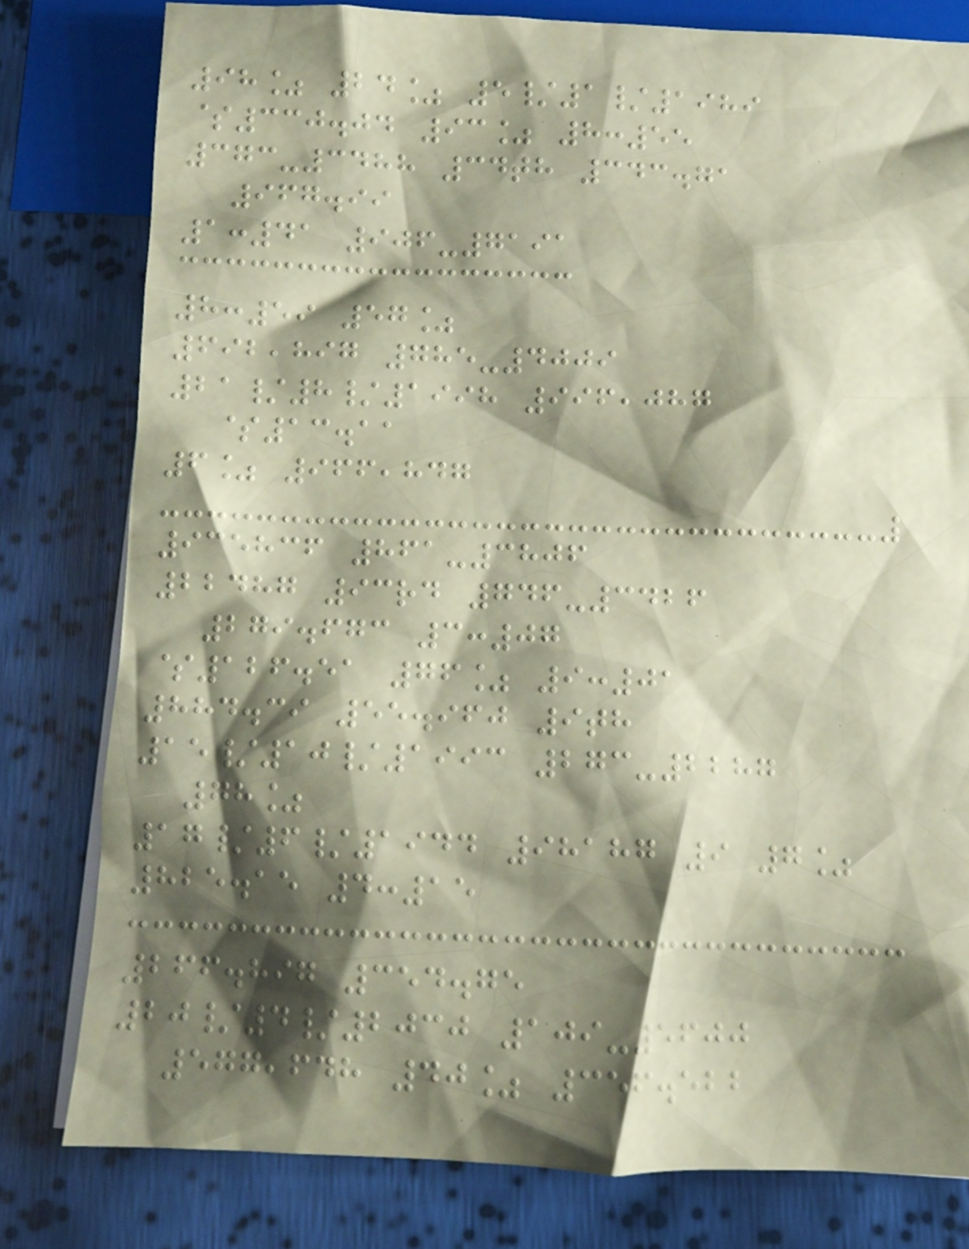98% 24% 5/1/1989
$330.04 93% 8:55
373-3488 34th 343.71
967.99
1:41 906-7191
8:59 57%
692,897 785-4009
21/8/1998 996,087
$13.11
6% 966,847
935836 861-3806
22487 93rd 746-3426
279.673 3:07
$126.51 76% 9:01
884.39 55.960 9th
15/10/1993 273-2287
78%
17/6/1944 98187 9 7%
825.15 4:15
266.897 354.75
20/4/2030 109-5600
577,648 40% 356.522
